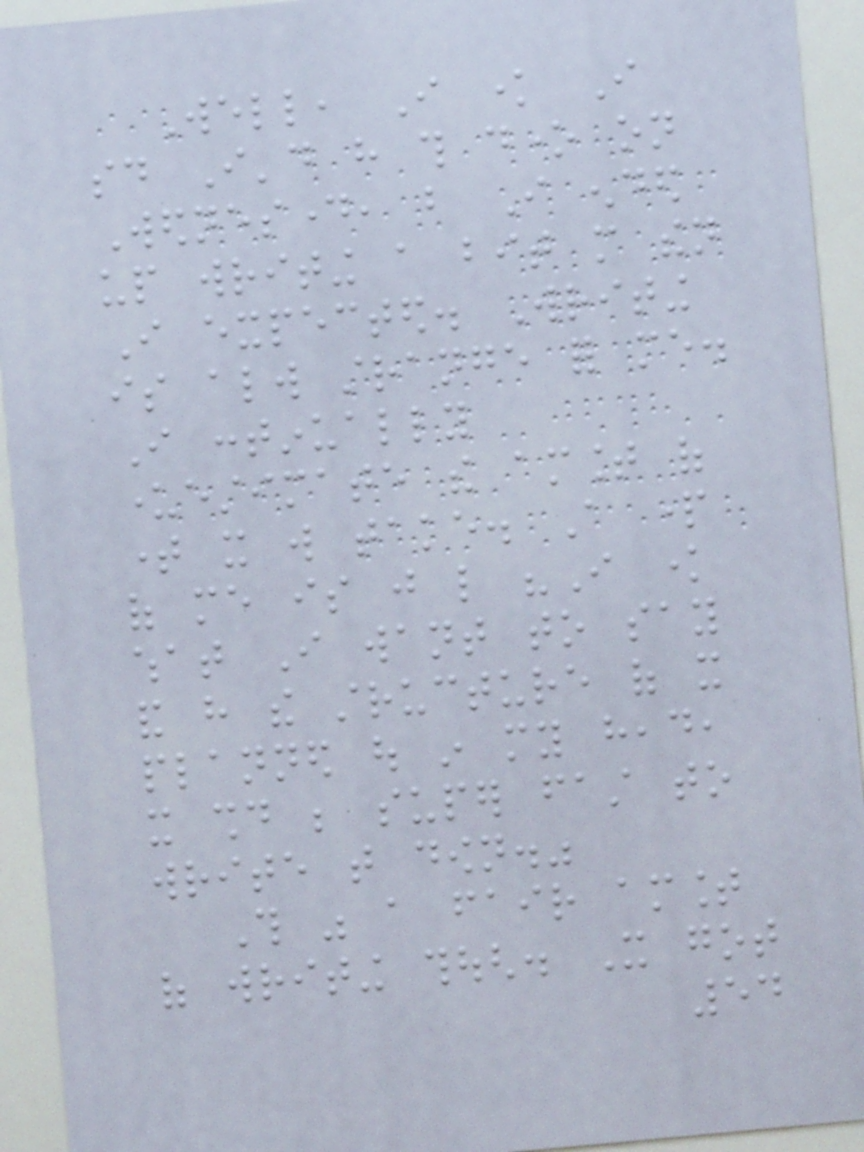Well, I know I
said I'd have this done on
Wednesday, but I ended
up writing a bit more then
I expected. Writing
is always strange for me.
I continually
underestimate the amount of
time it will take. A part
of me is just like "I know
what I want to say
and have the structure of it
planned out in my head,
it should be super fast to
write that down."
This was a fair amount
of writing though. It got
54
